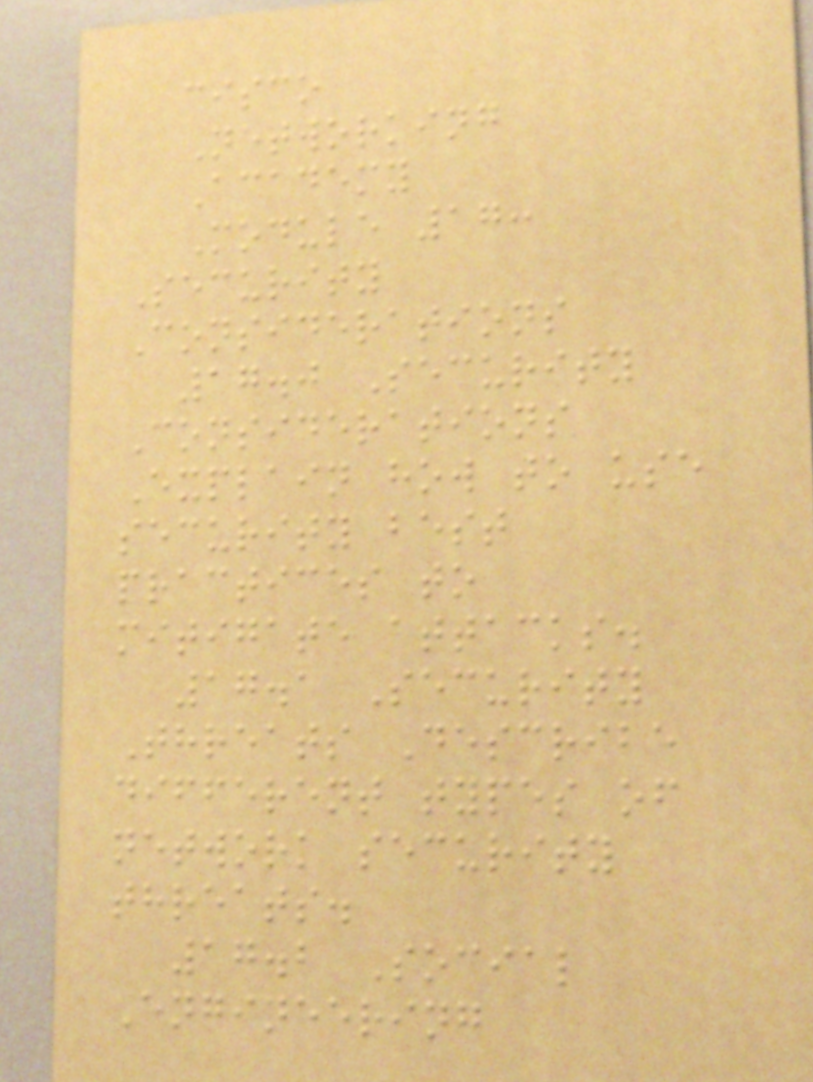cisco
Networking
Academy
Module 17:
Security
Considerations
17.0 Security
Considerations
Explain how to use
security best
practices to
mitigate attacks.
17.1 Security
Threats Describe
different types of
network security
threats.
17.2 Social
Engineering
